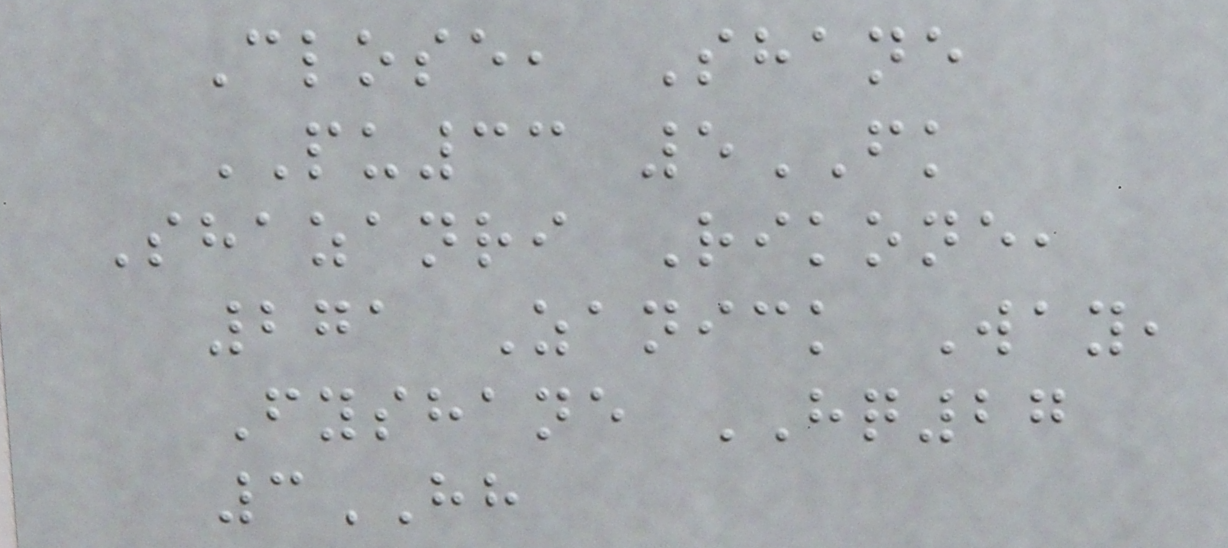Close, Shane
PU33 5FK
Shazanri Rikone,
271 Zanick Way,
Fyshane HQ27
3HH
